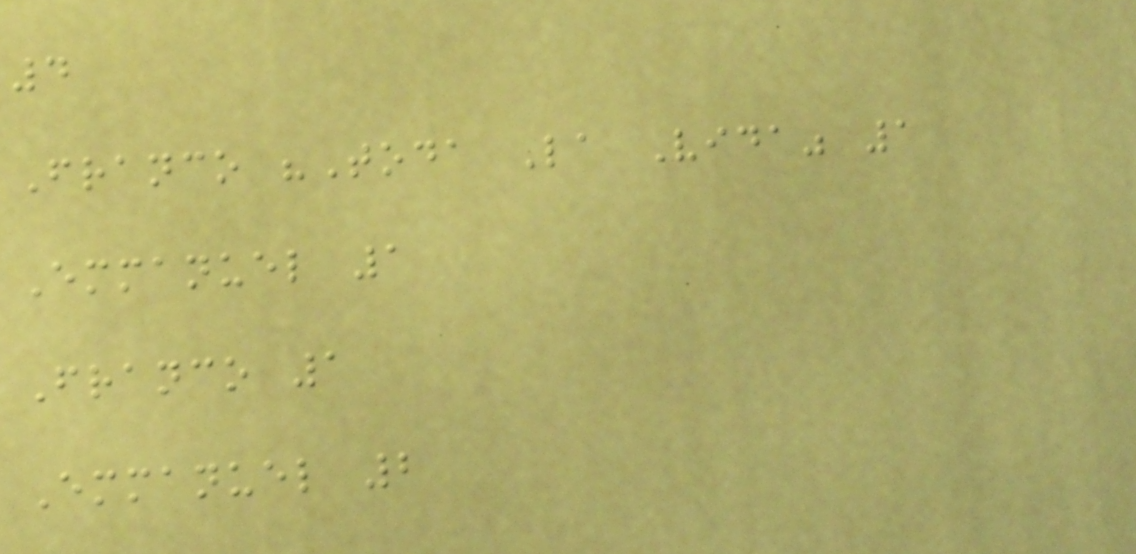4
Franco "Toda La Vida" 1
Emmanuel 1
Franco 1
Emmanuel 2
